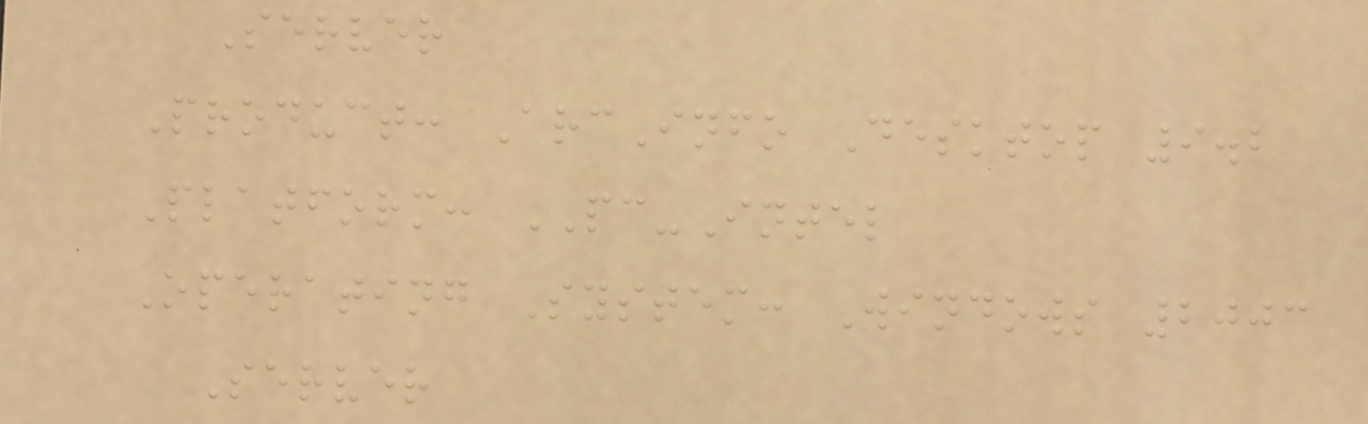Server
Product: ArcInfo Desktop 9.2
Platform: PC-Intel
Operating System: Windows 2003
Server
